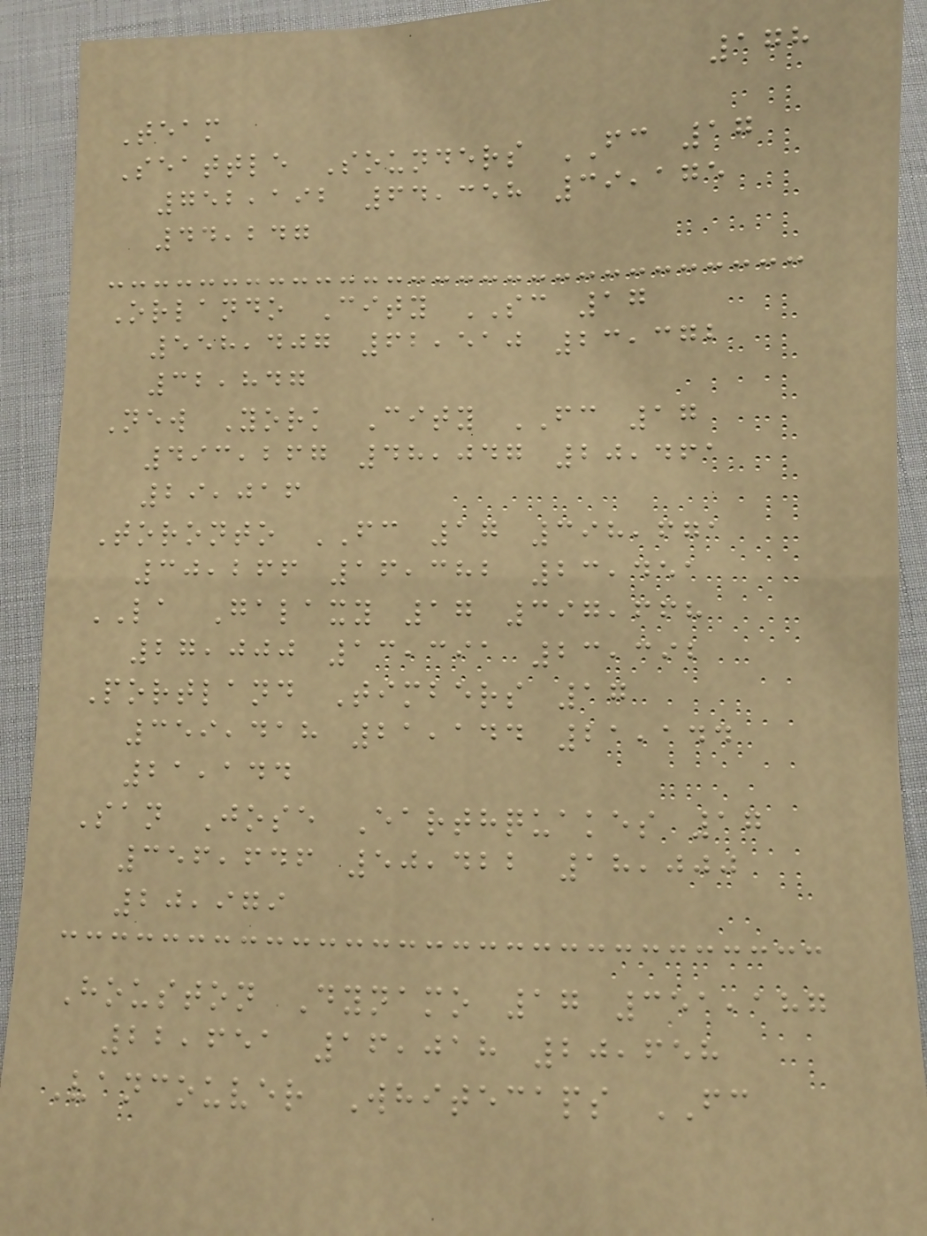178
Team
Seattle Sounders FC 17
752,192 64,358 39,175
44,247
Orlando City SC 17
558,407 62,510 23,372
32,847
New York City FC 17
493,267 48,047 20,461
29,016
Toronto FC 17 398,671
30,266 16,382 23,451
LA Galaxy 17 397,668
27,000 13,391 23,392
Portland Timbers 17
359,418 21,144 21,144
21,144
San Jose Earthquakes 17
356,646 50,422 18,000
20,979
Houston Dynamo 17 351,187
22,651 16,018 20,658
Vancouver Whitecaps FC
